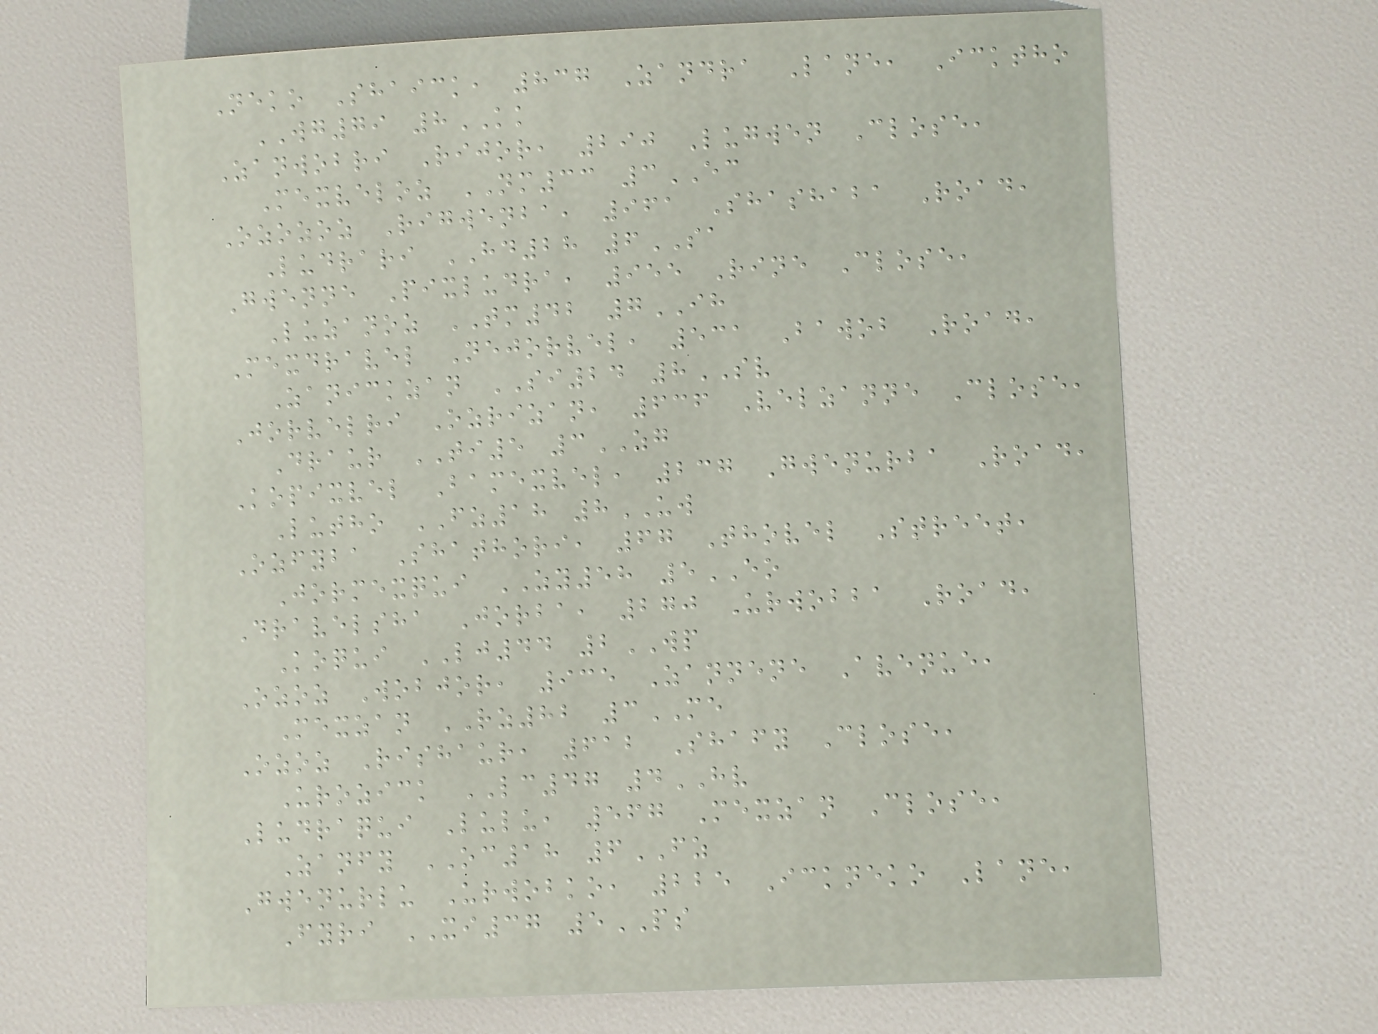Neko Shaick, 837 Zandra Lane, Icktho
WG79 8KK
Zanwobri Rijor, 290 Lugwen Close,
Mexveloz NM33 3EC
Ozozoz Rigwenba, 961 Shashaba Road,
Ludrari HD28 6SA
Gwenne Pixludra, 955 Rine Close,
Luzanoz TM42 7IH
Mexdravel Nejorvel, 531 Bawob Road,
Zanickzan SI24 8SV
Jorvelri Ozrizan, 636 Velzanne Close,
Draur TI5 3ZG
Kopixvel Bamexvel, 237 Gwenurba Road,
Lutho FZ18 8UW
Ozfyba Shathori, 67 Thovel Street,
Jormexqui ZY58 5EO
Dravelsha Jorba, 270 Urwobba Road,
Koqui LJ44 2WP
Ozoz Wobjor, 935 Zannene Avenue,
Mexzan RZ82 3ME
Ozoz Rishaur, 612 Shafy Close,
Urozick LC47 4HV
Ludraqui Lulu, 567 Mexzan Close,
Zanfy OC18 6FZ
Gwenurlu Urwobko, 225 Ickneko Lane,
Fyri XI37 5PS
